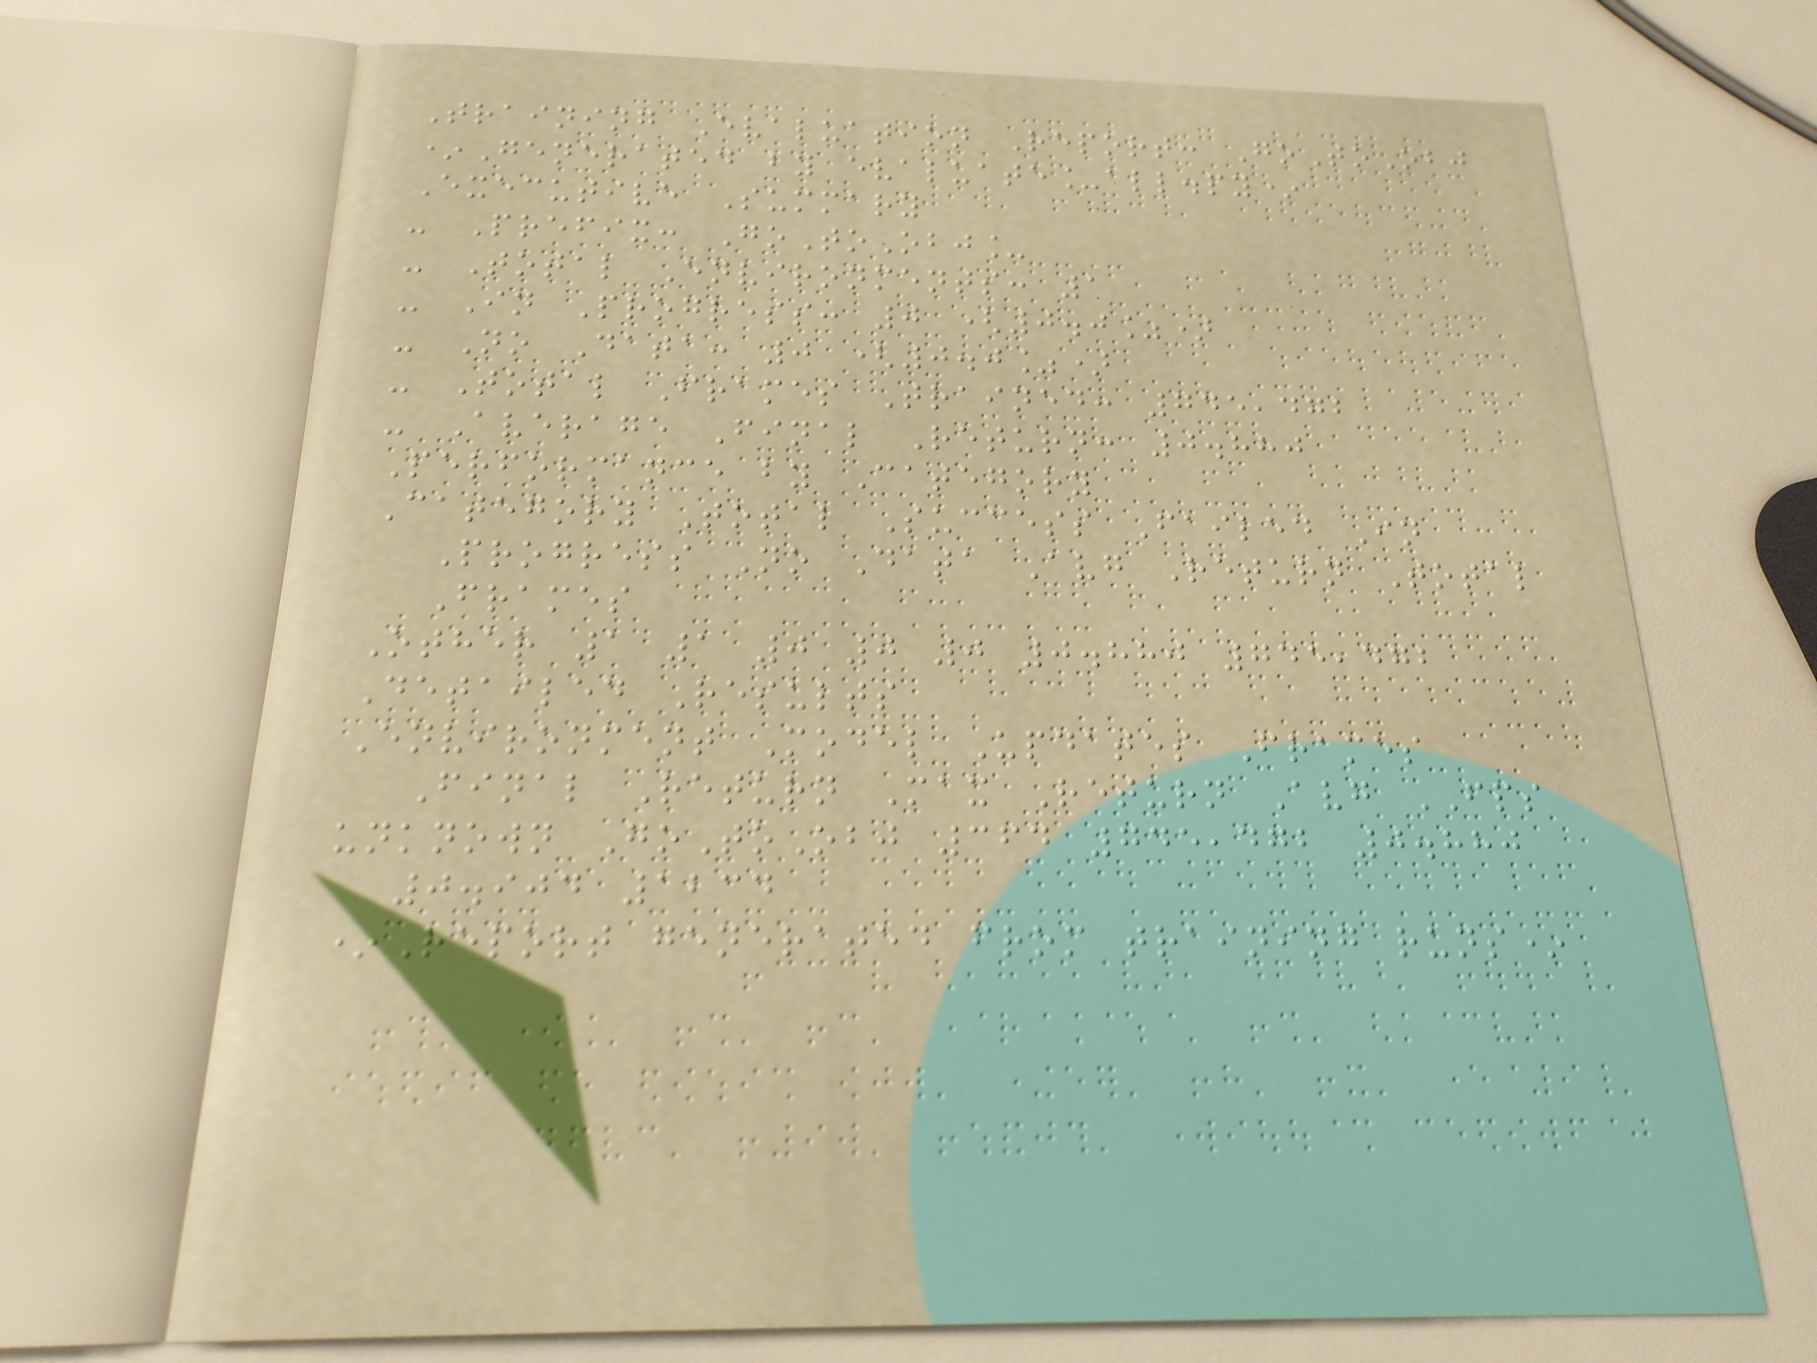Training Evaluation Report: GoToObj
*Generated by evaluate_all.py*
Executive Summary
- Prefix: GoToObj_
- Total Environments: 1
- In Progress: 0 (0.0%)
- No Data: 0 (0.0%)
- Total Frames Trained: 745,472
- Average Final Return: 0.880
Performance by Category
Category Total Success Failed In
Progress No Data Avg Return Total
Frames
Other 1 1 0 0 0 0.880 745,472
Detailed Results
Environment Model Updates Frames
Final Return Max Return Avg FPS
unknown GoToObj 364 745,472 0.880
0.904 1234
*Report generated from training runs*
